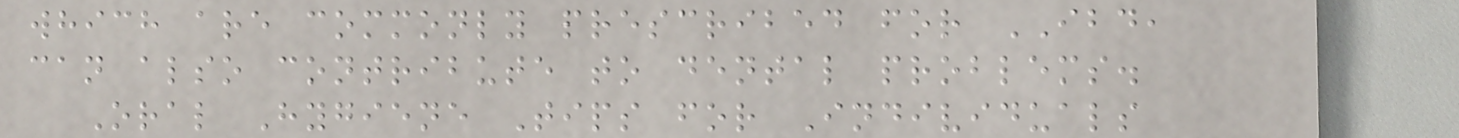which are commonly prescribed for IBD,
can also contribute to dental problems.
Oral Hygiene Tips for Individuals
